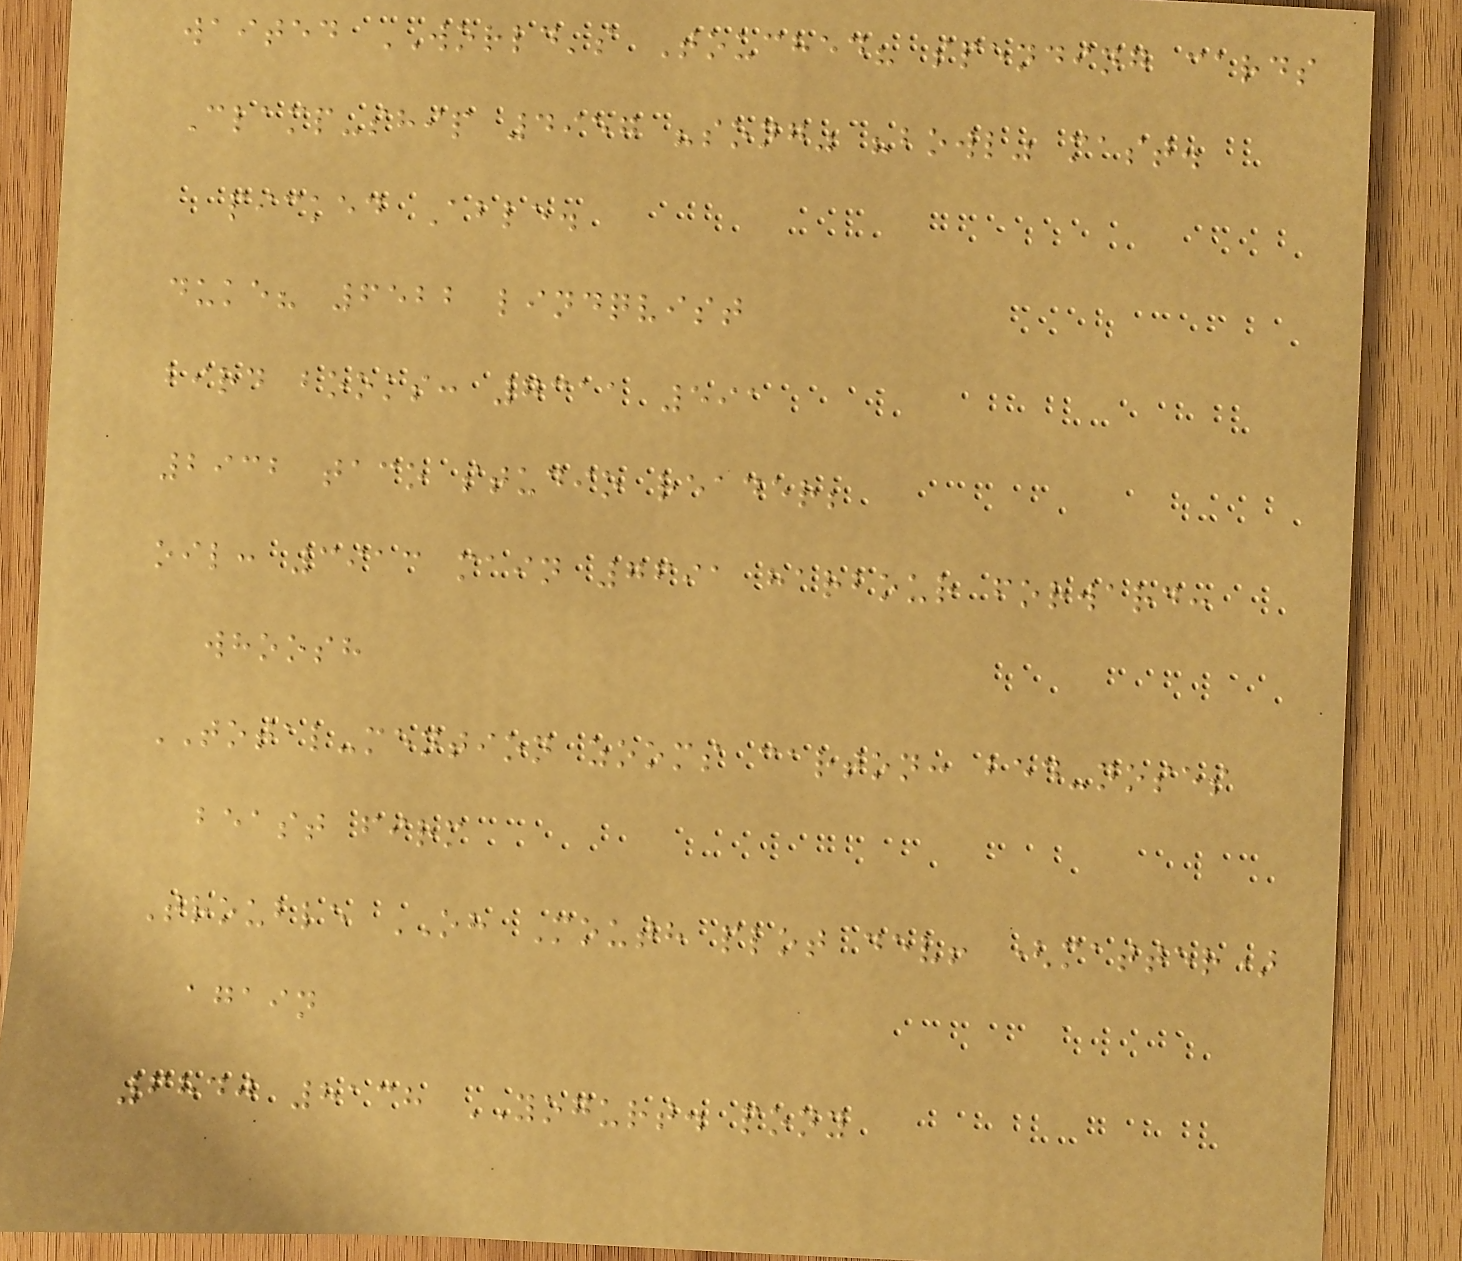waited WORLD's Touched? spending cards
Clamp-ship 4957 "song" "bowl" mast.
picked Able.
duke? 6522 lindqvist
bird books: 7311 591
2932 taco studio reader;
oil: 3913 main 7691 harbour forward:
whoosh
TOTAL-mention zooms carton: bed-noses
beast firm
Trouble OH Mouth plot dev! (matter)
again
6840 8138 YOGURT. pony
